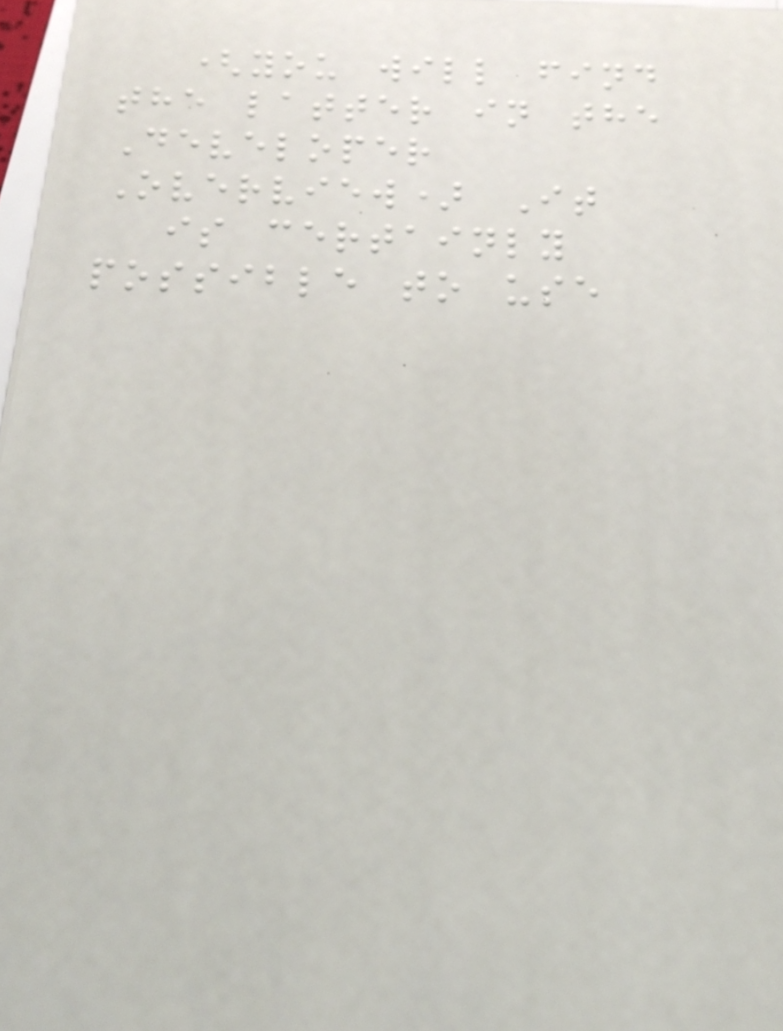(you will find
the latter in the
Developer
Overview) It
is certainly
possible to use
